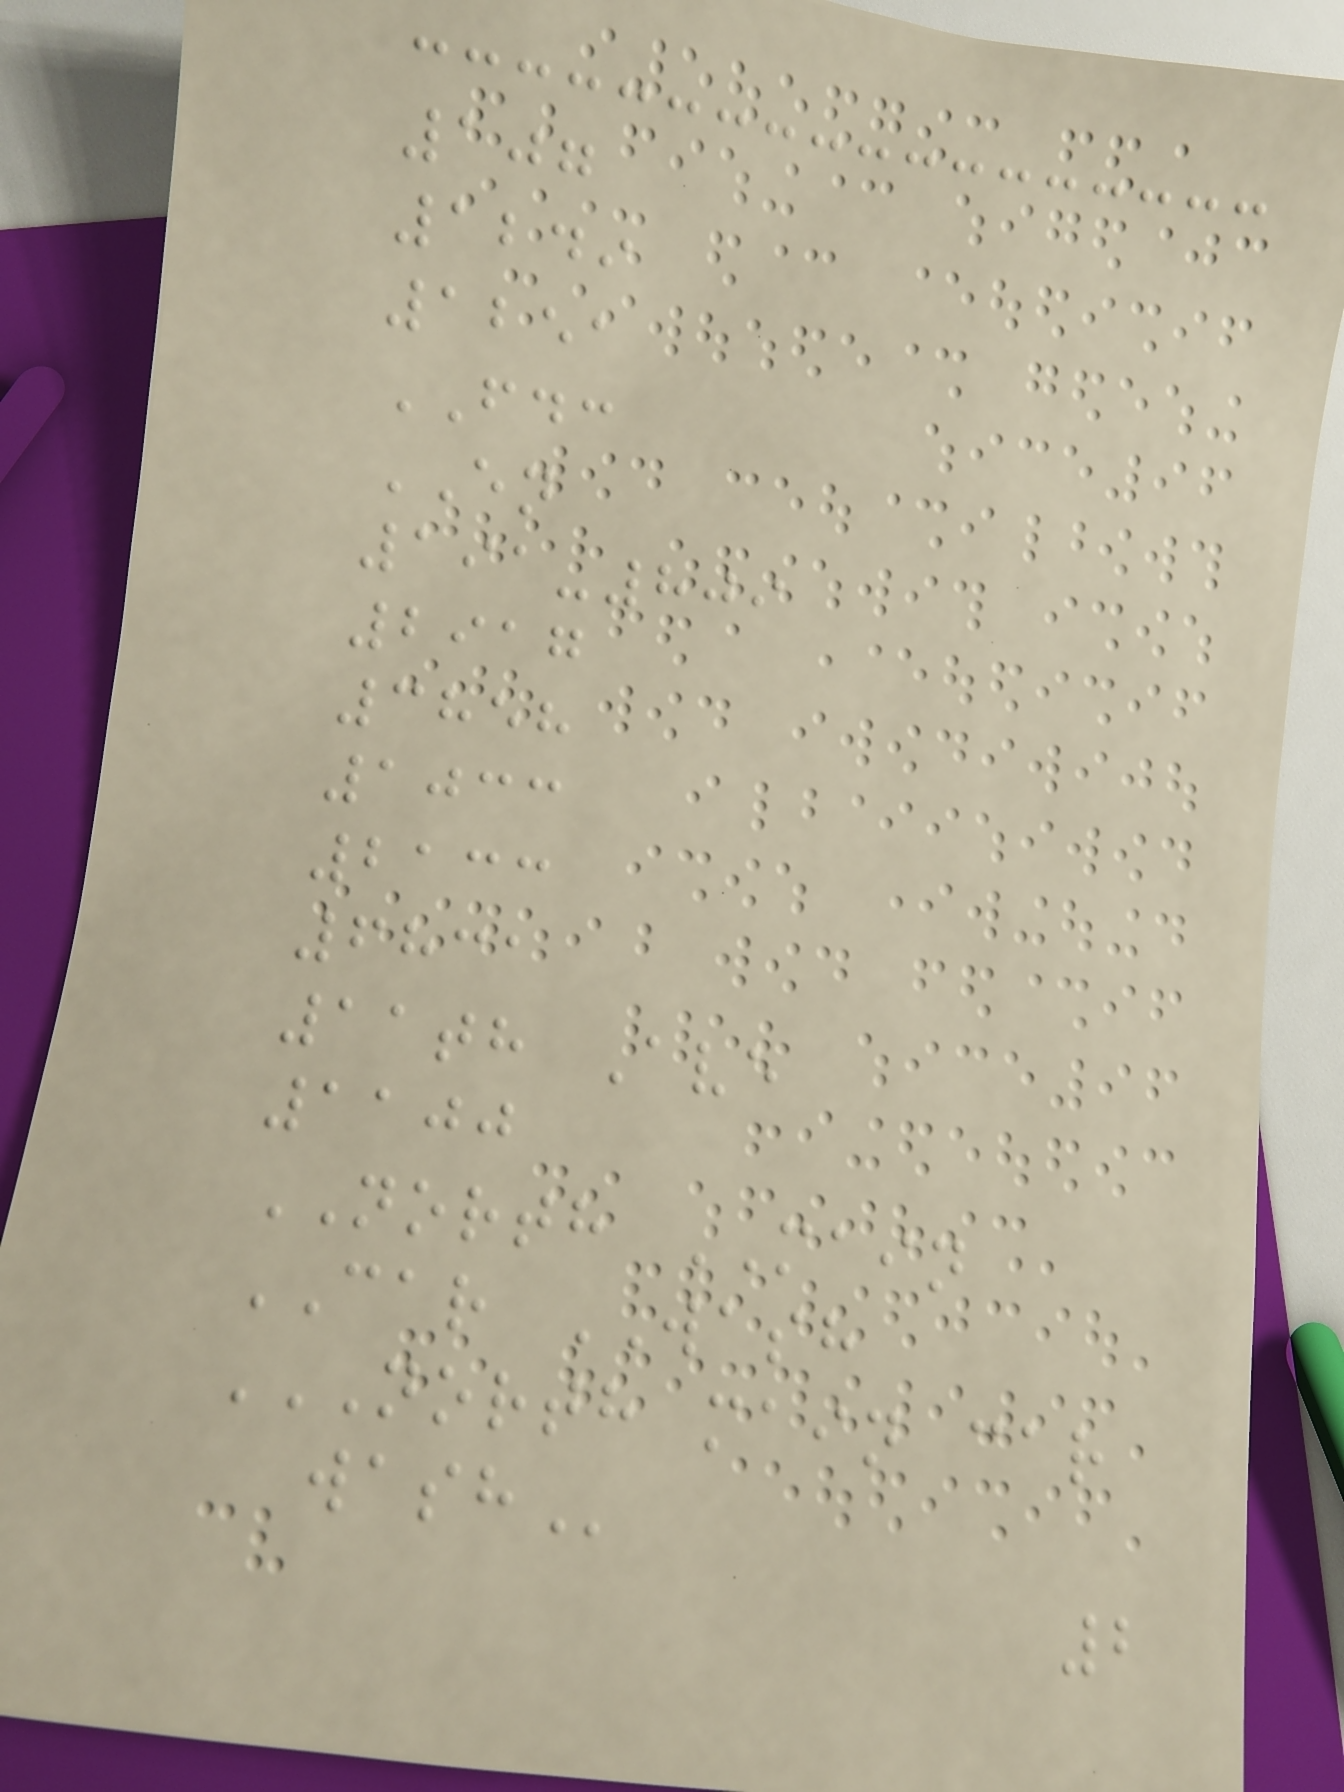107
1249
1251
FDC
EN
191-809
2917
3858
1033
2133
6831
11th Ave
1100
NORTH MAIN
CAR WASH
NORTH MAIN CAR
WASH
2
